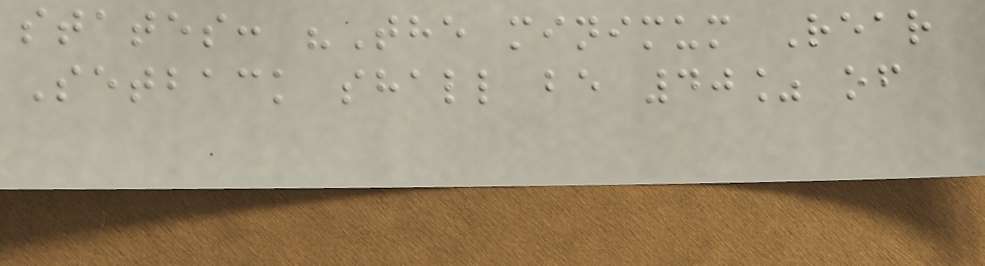states: "The minimum Rear
Setback shall be 40% of
